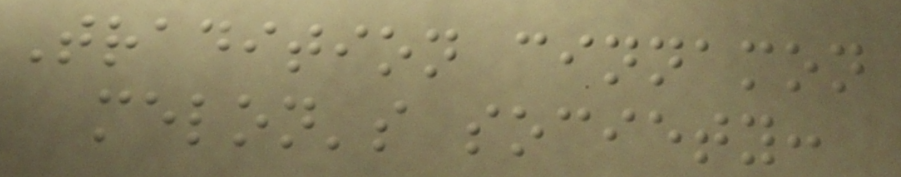Tradition cinnamon
melon's society:
